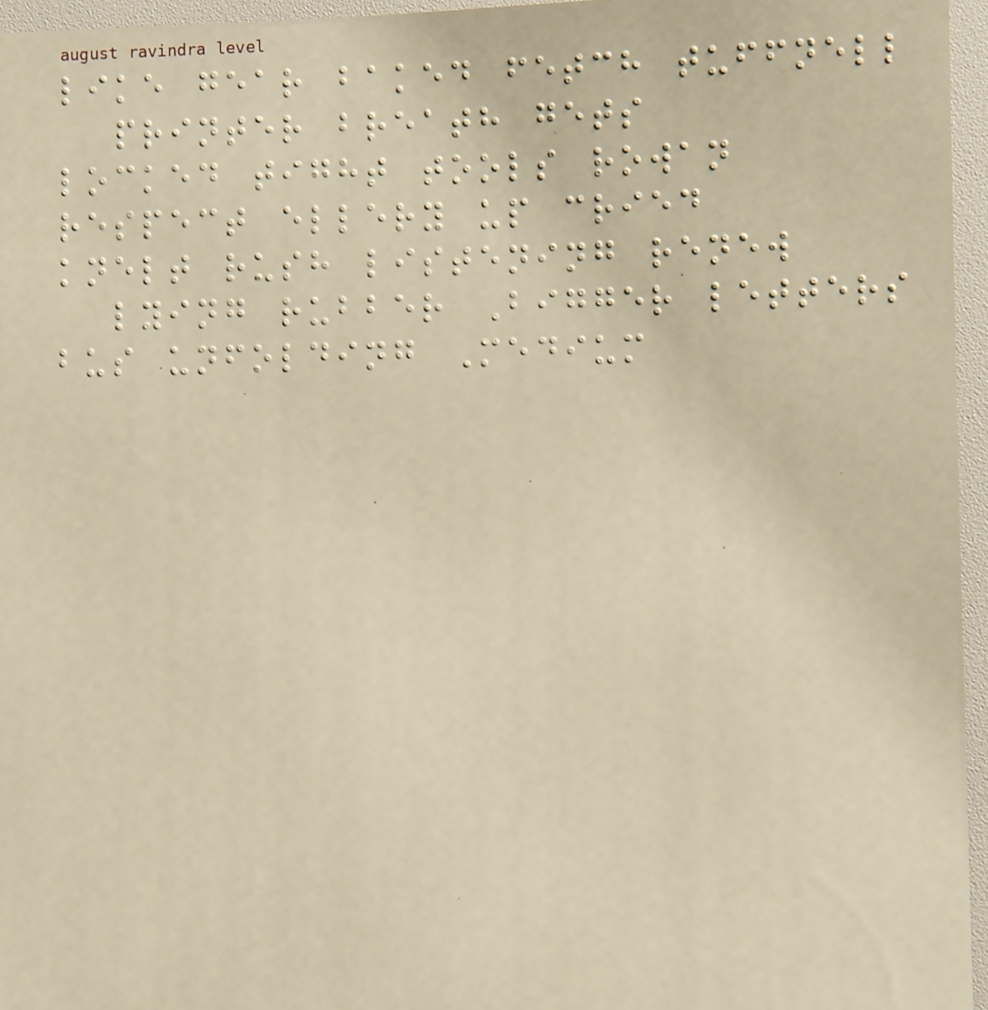like gear baked fetch tuffnell
printer breath gets
locked tight tools rowan
respect ellery up cried
knelt rush listening renew
lying rubber Bigger letters
bus unfolding Medium
